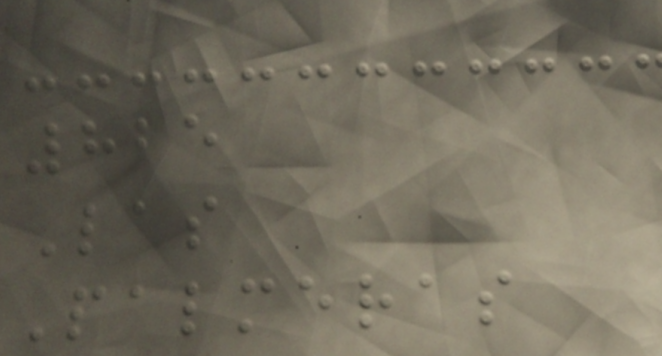825
Las
Palmeras
